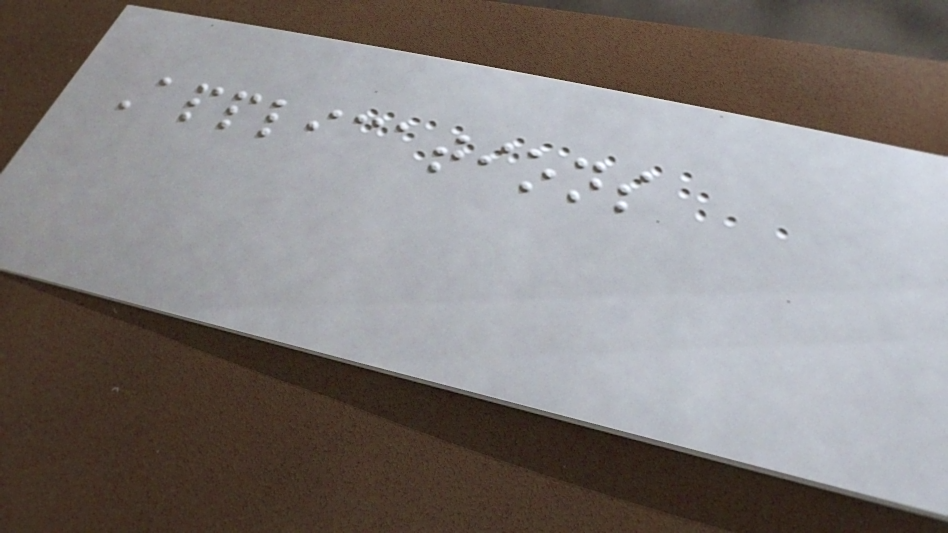Applications
